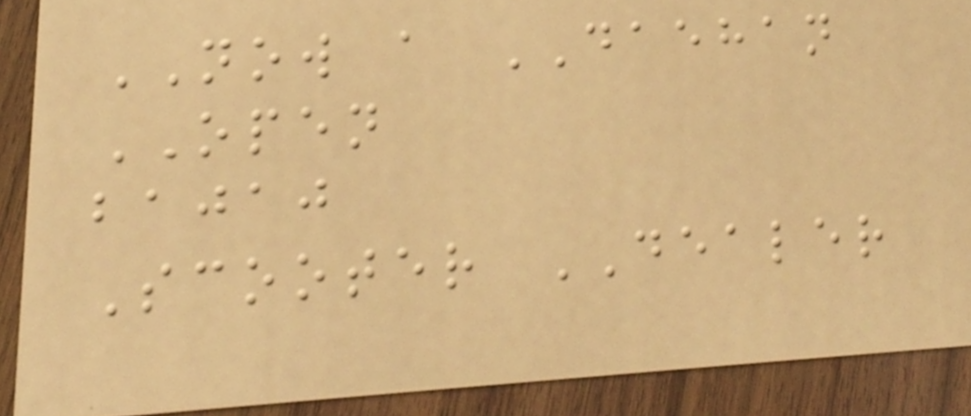NOW a DAEHAN
OPEN
bajaj
Scooter DEALER
